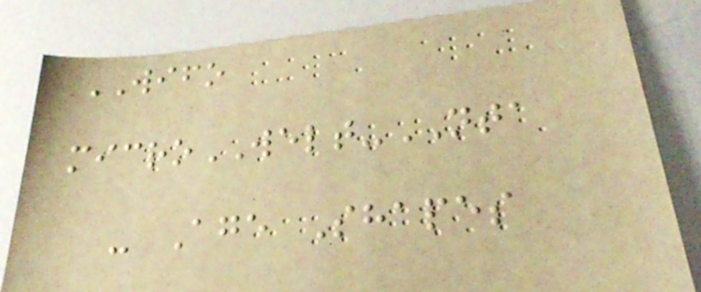WIFO
microWELT-NTA
- Age Shapes
